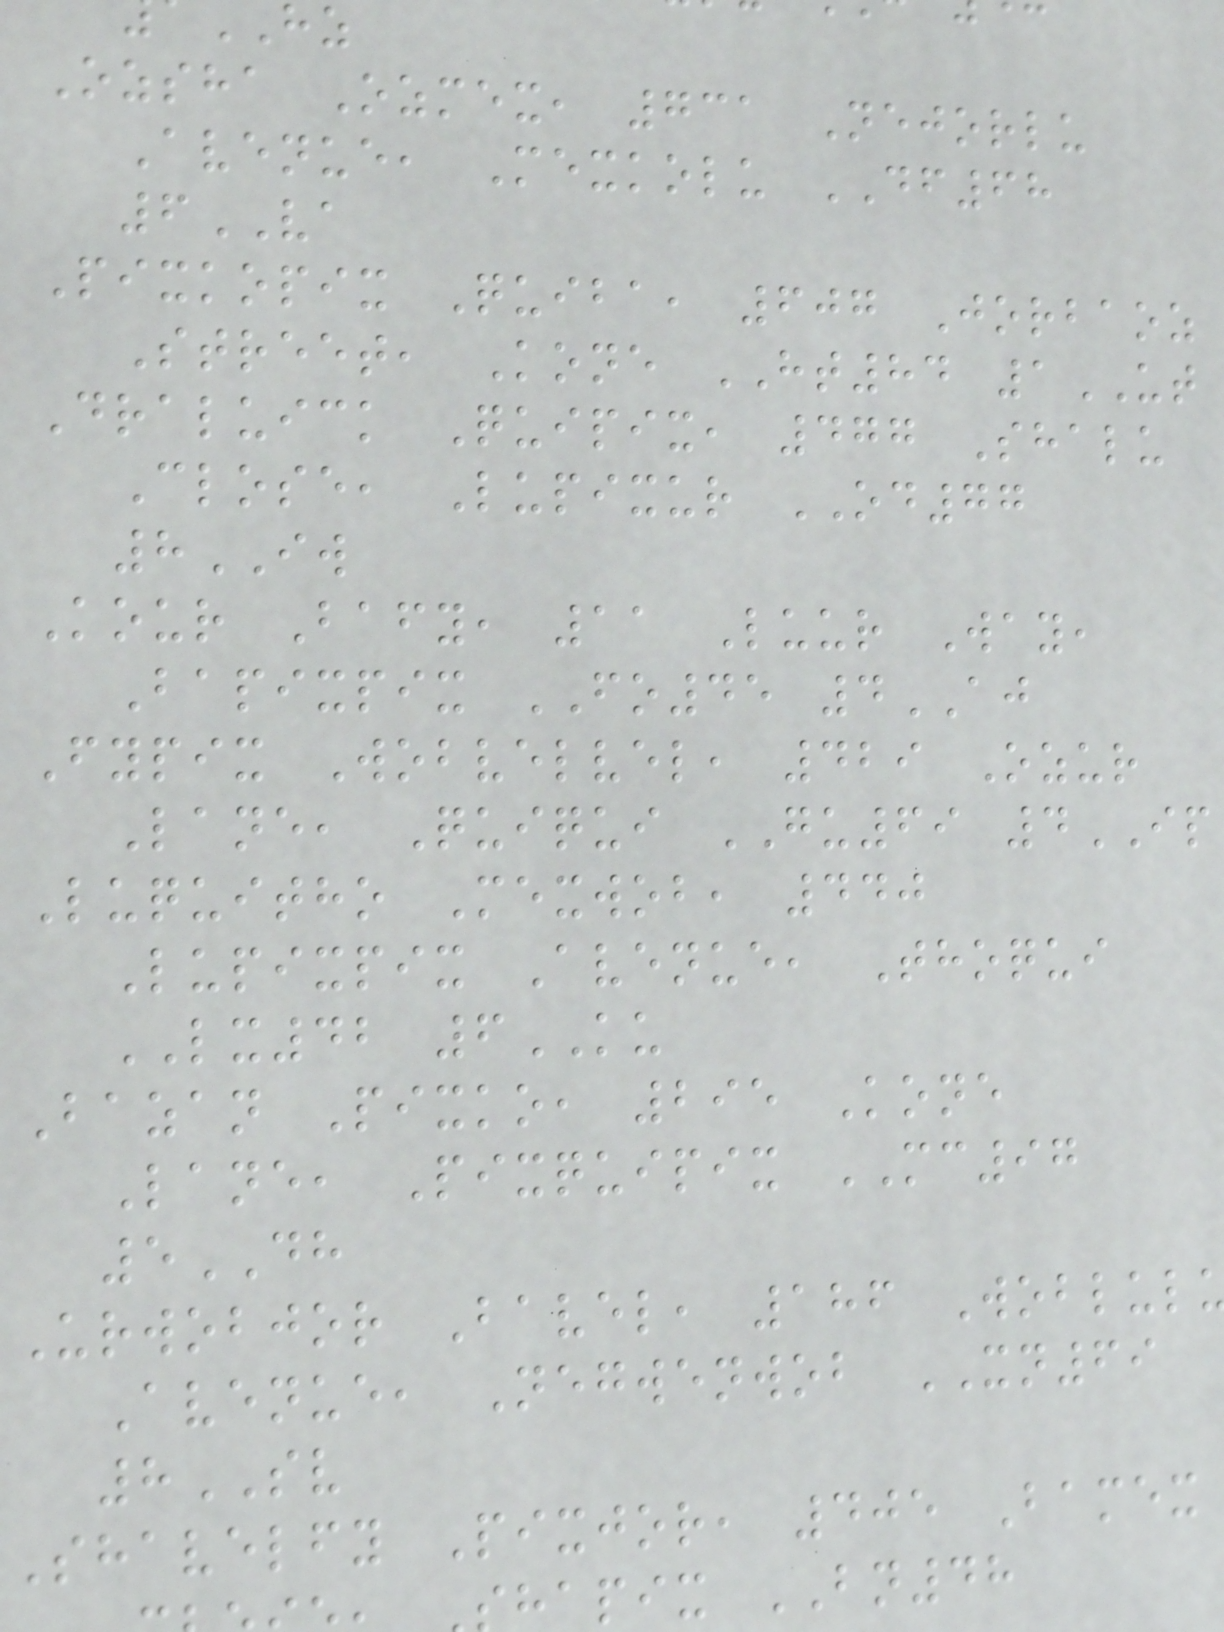Ozsha Ozmex, 731 Nejorlu
Avenue, Mexkolu DF68
6VA
Pixkopix Quiba, 607 Jorbaoz
Street, Kone HT84 1UT
Draluick Quipix, 477 Shalu
Close, Lupixur OD77
8IW
Kour Bafy, 11 Luur Way,
Bapixpix FO45 4AJ
Fypix Wobvelvel, 429 Ozur
Lane, Quiqui GU69 4IP
Luquitho Mexwob, 440
Lupixpix Avenue, Thoqui
LX42 6KU
Bazan Pixko, 295 Kone
Lane, Pixquipix MC97
5DH
Urwobjor Bavel, 186 Woblul
Avenue, Negwenwob XN69
8SV
Shavelfy Pixjor, 405 Bamex
hapix BN48
